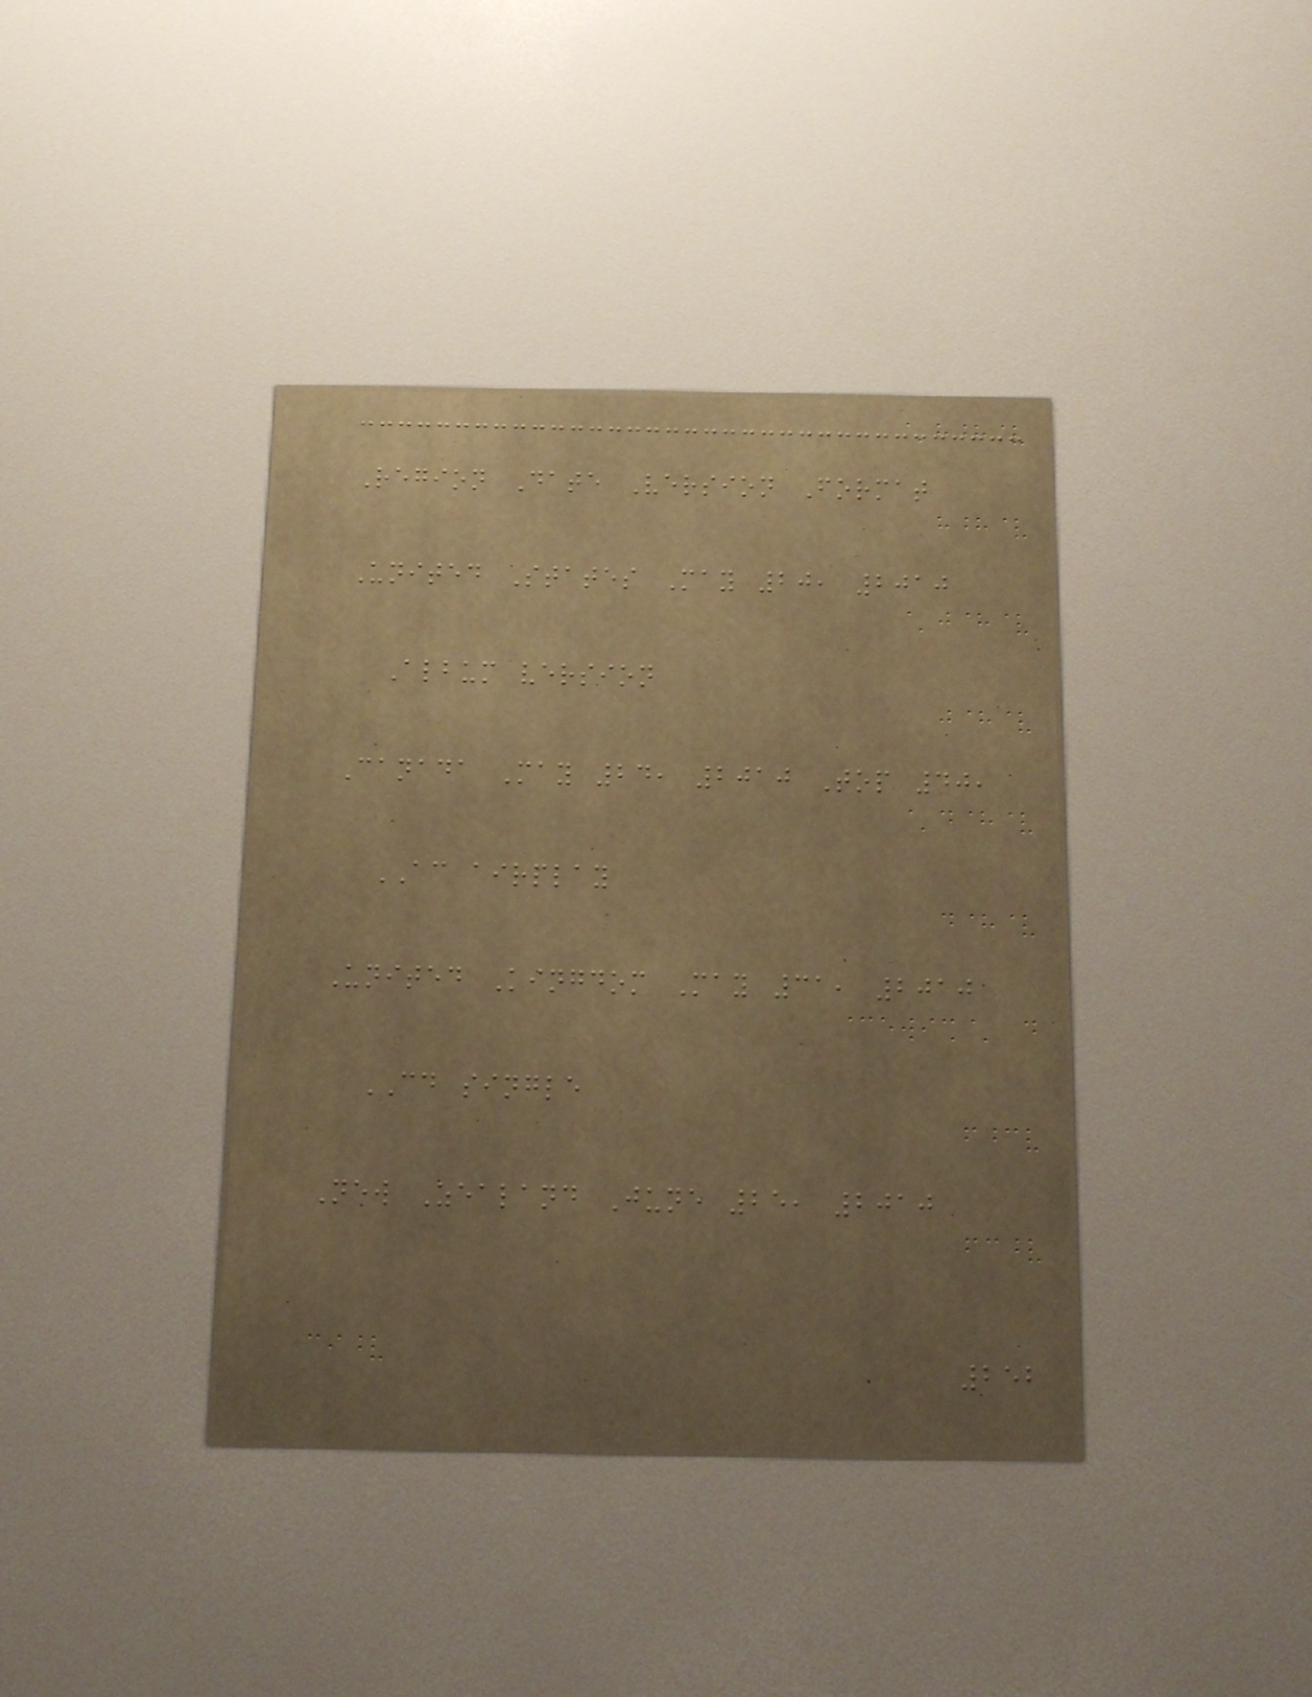Region Date Version Format
United States May 20, 2010
Album version
Canada May 24, 2010 Top 40,
AC airplay
United Kingdom May 31, 2010
CD single
New Zealand June 25, 2010
252
